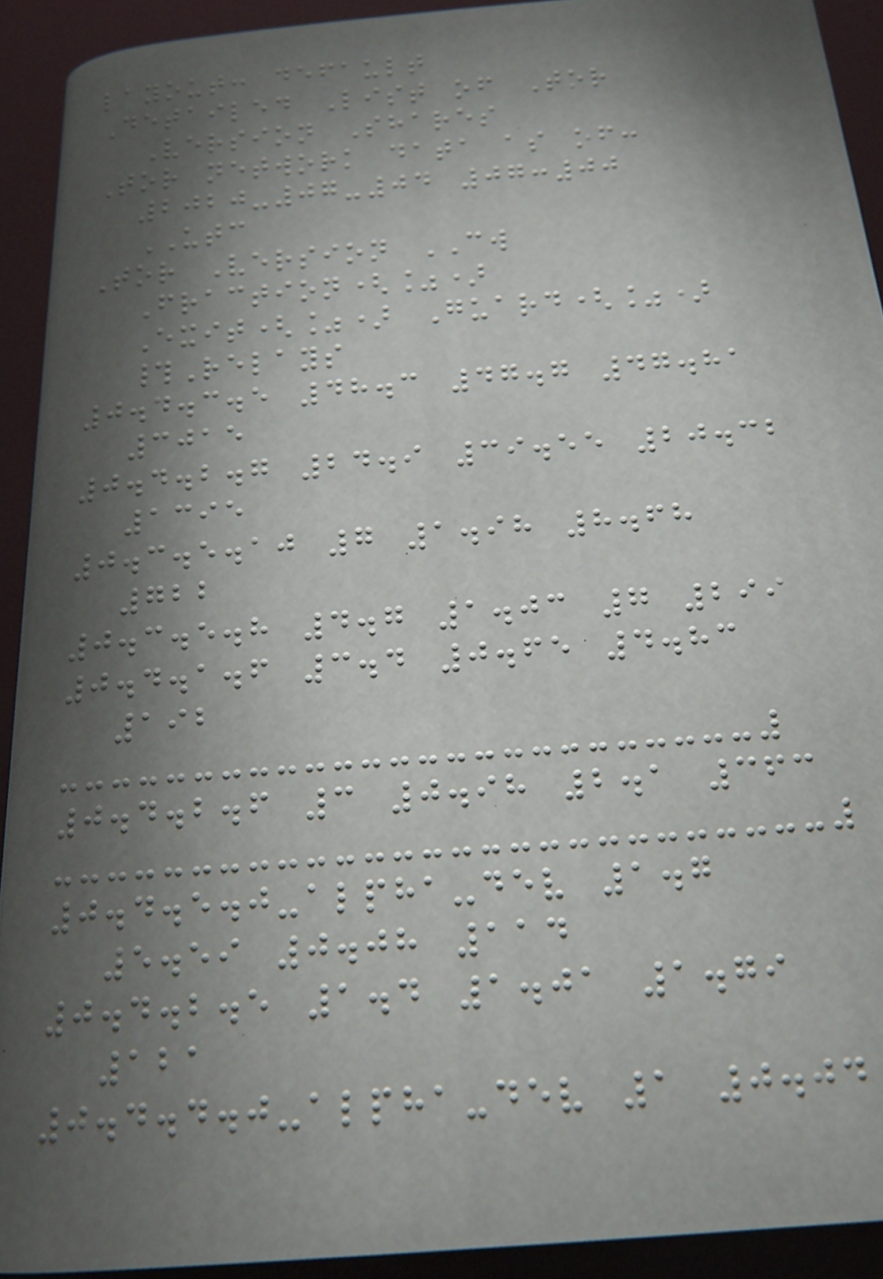layout: default
Detailed List of Tor
Version Shares
Tor network data as of:
2020-07-04 07:00
UTC
Tor Version CW
Fraction(%)
Exit(%) Guard(%)
#Relays
0.4.3.5 48.3 47.7 47.81
3015
0.4.2.7 24.9 39.55 20.32
1395
0.3.5.10 7 1.98 8.68
722
0.3.5.8 4.7 1.03 7 299
0.4.1.6 3.4 0.65 4.83
192
0.4.2.6 3 0.98 2.1 363
0.4.5.0-alpha-dev 1.7
5.59 0.08 114
0.4.2.5 1.4 1.01 1.79
121
0.4.4.0-alpha-dev 1 0.04
